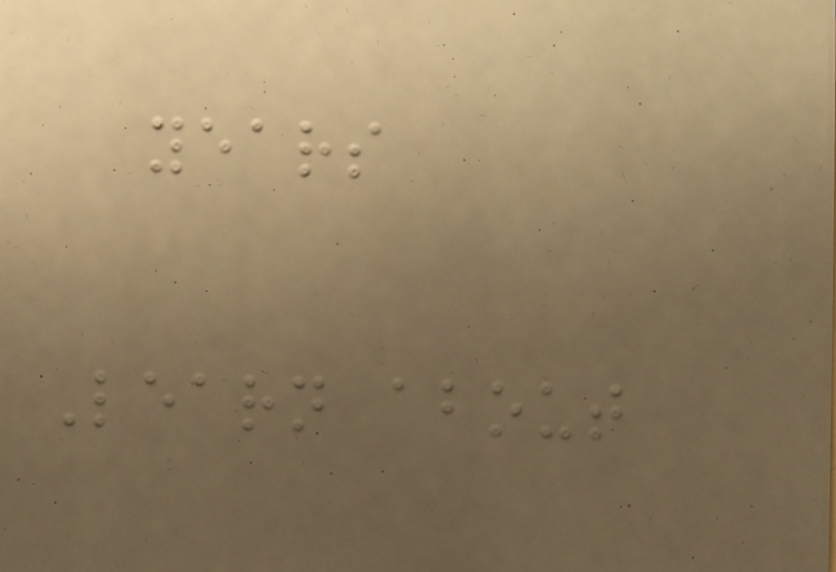years
Learn about
